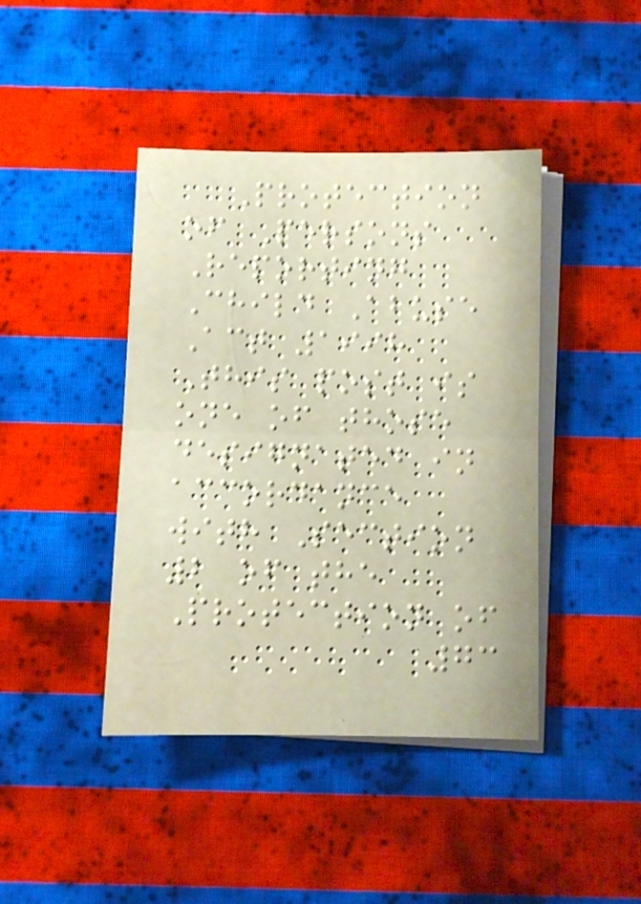Protection
of Persons
Reporting
Child Abuse
Act 1998
This post is
one of those
designated in
accordance
with Section
2 of the
Protection of
73
